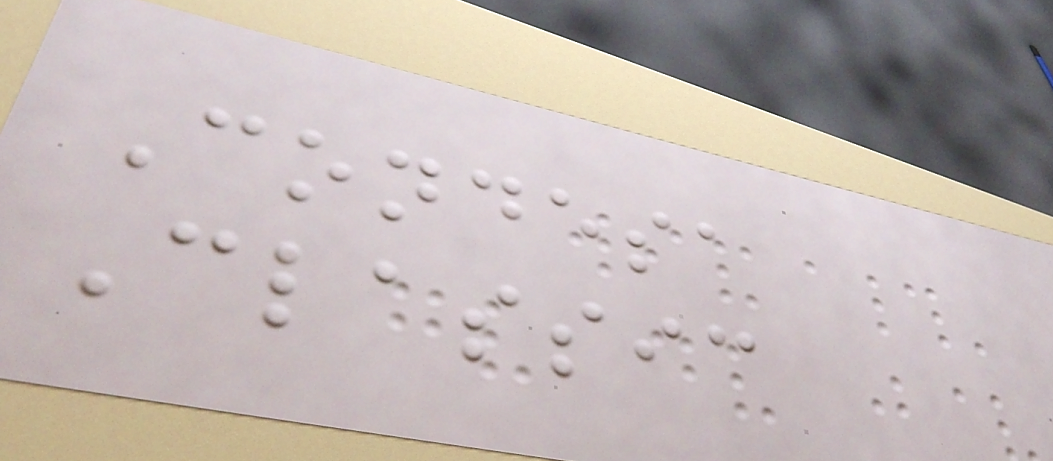Condesa
Classic
